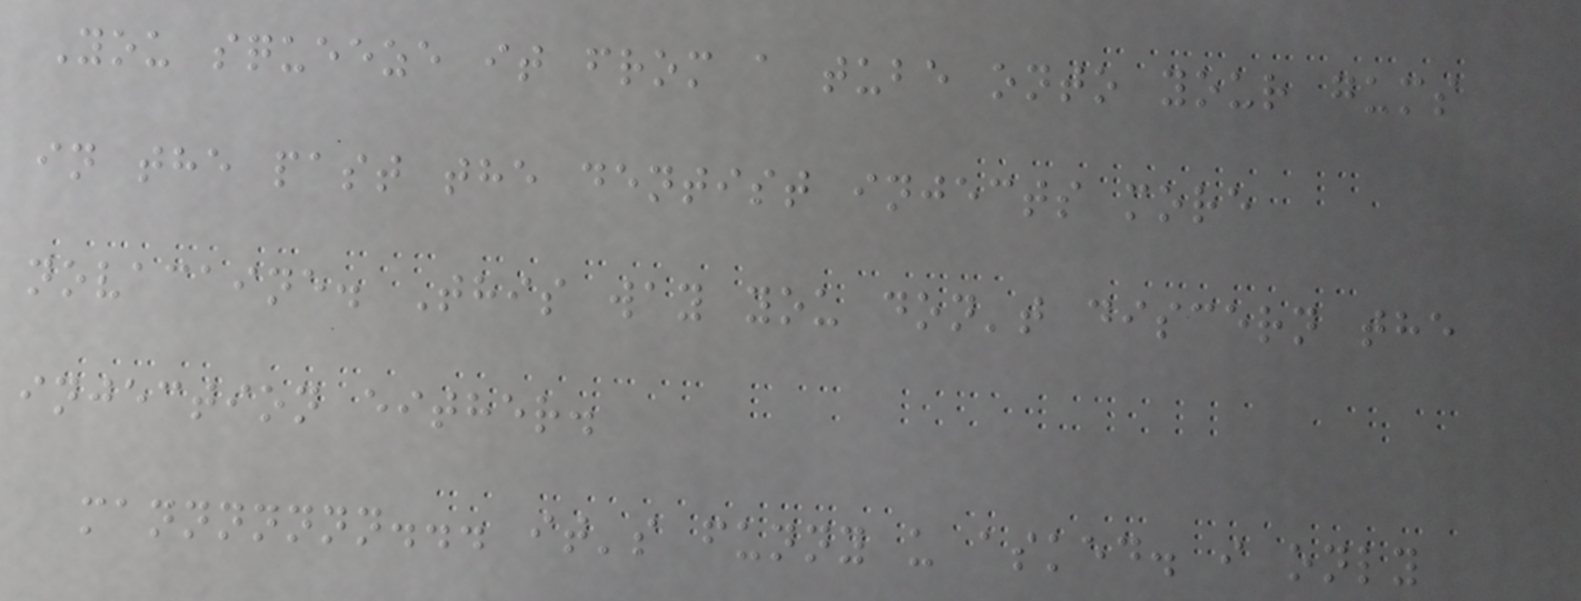You squeeze it from a tube onto your gums
in the past the dentist injects more
novacaine. This way you don't discern the
injection either.
mannnnnnn... it's funny u asked. i only
